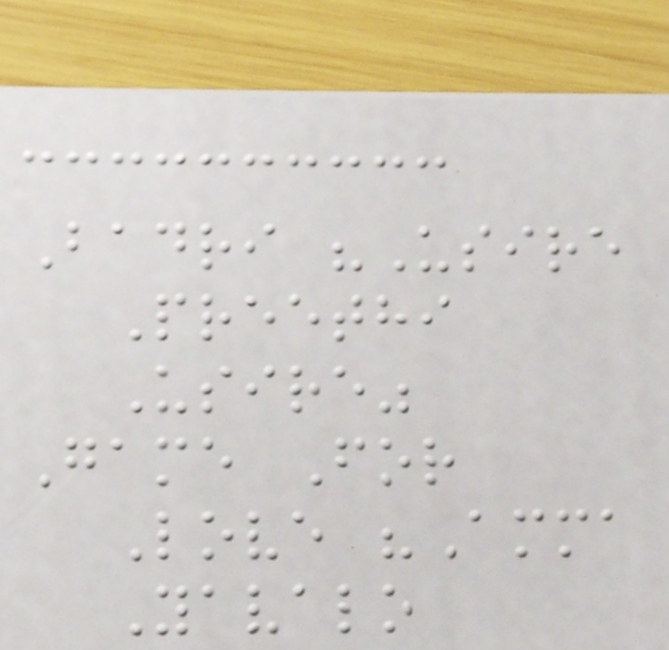Badri "Usire
Preethi
Usire"
Game For
Love "Amma
Yavalo
